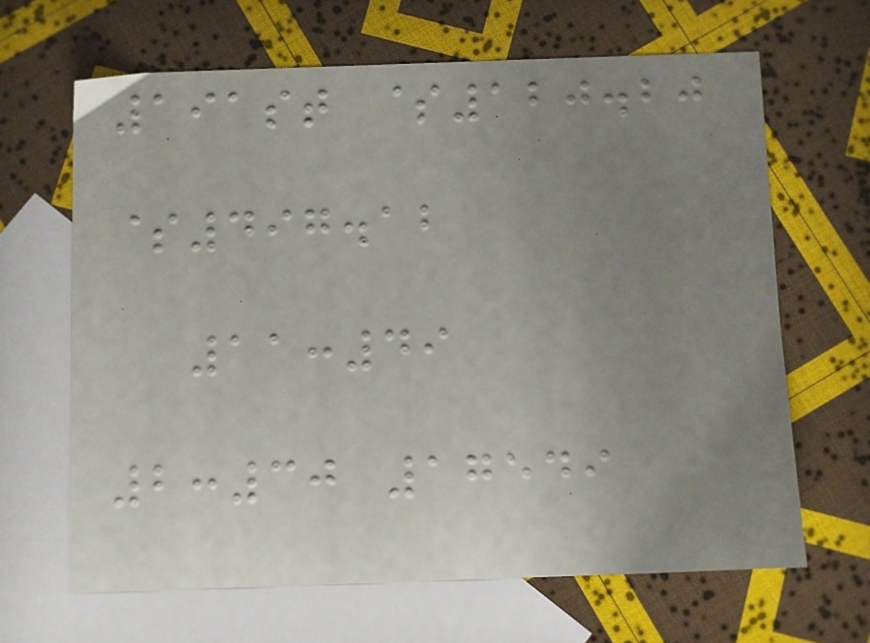191st $120.20
$497.12
11:49
2:30 17549
